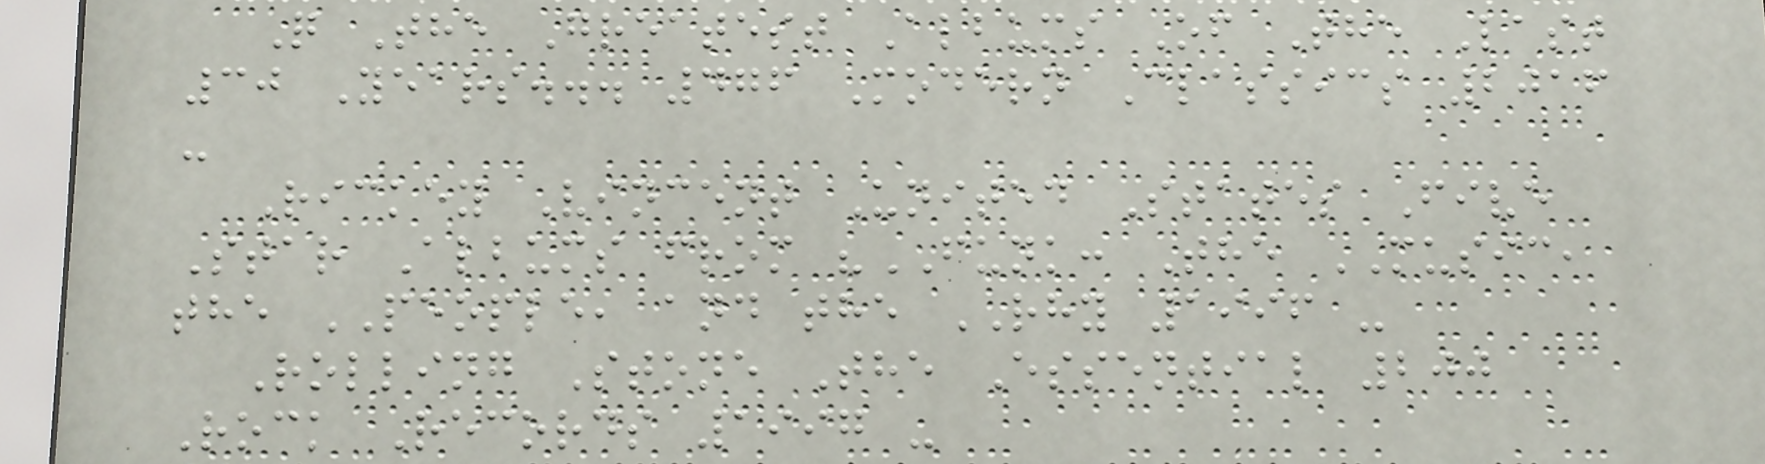Q The Greatest Albums Of The Last
30 Years... 476 Modern Classics 2016
-
Rickey Vincent United States Five
Star Albums from "FUNK: The MUSIC,
the PEOPLE, and the RHY 1996 -
Rolling Stone The Essential 200
Rock Records 1997 -
